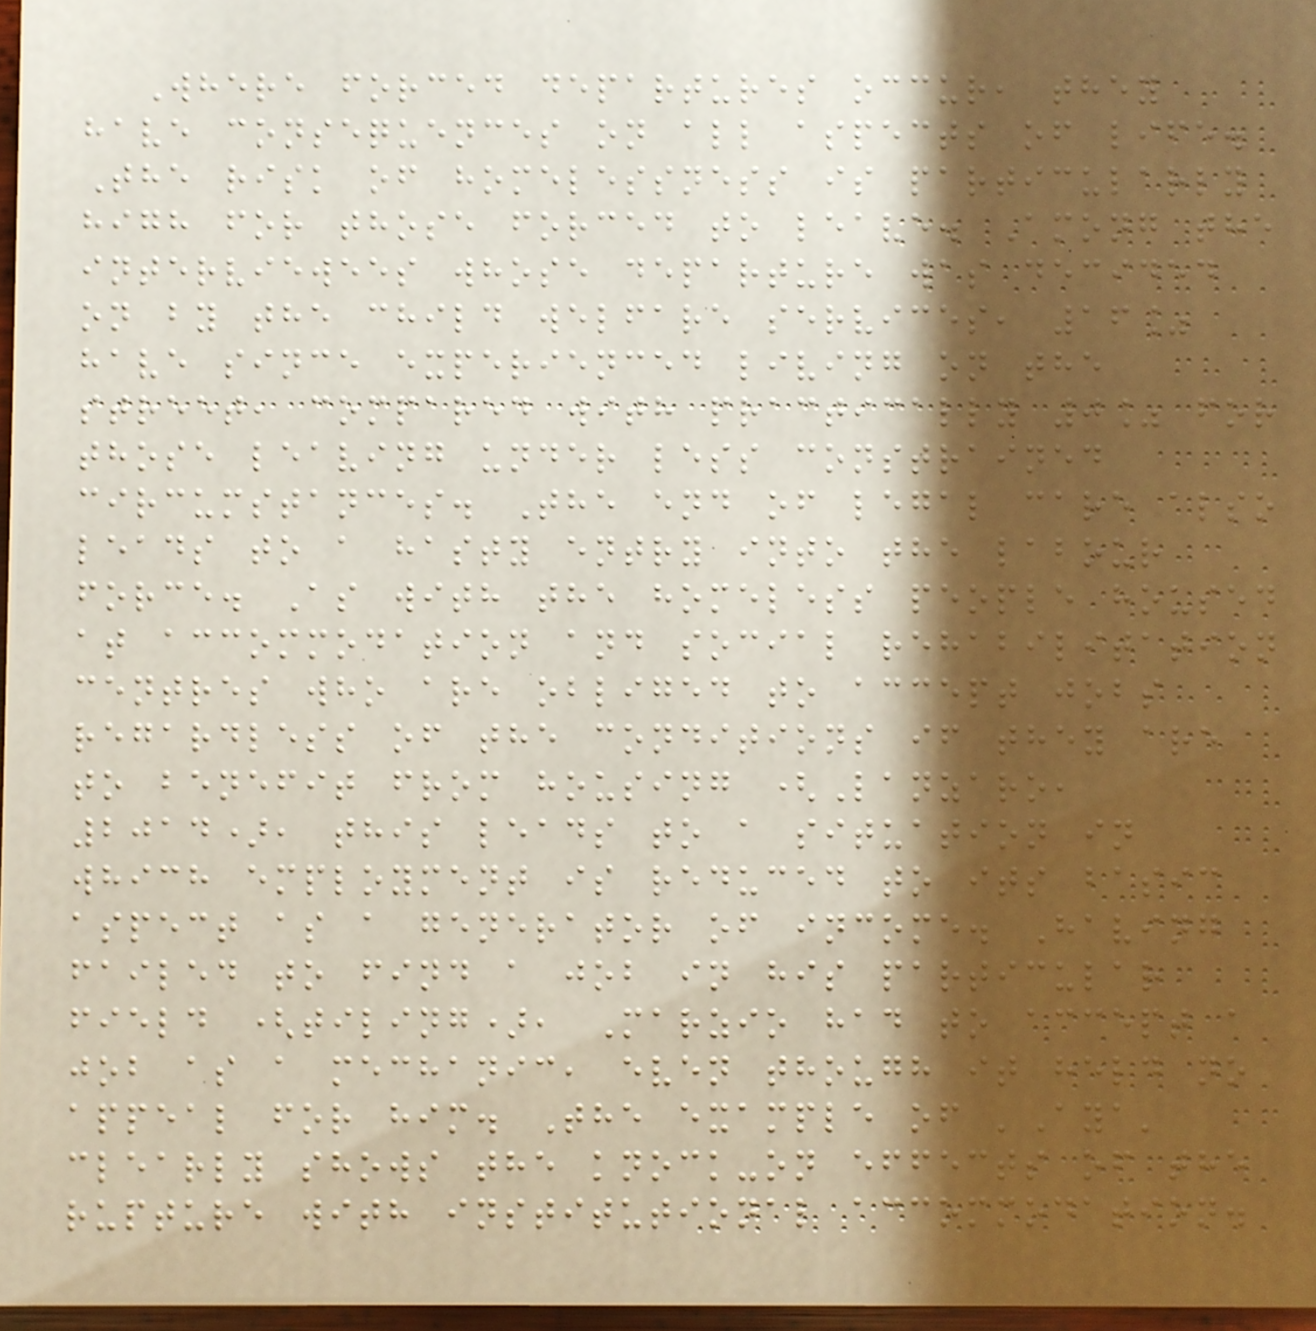Where forced departures occur, they
have consequences on all aspects of life.
The risk of homelessness is particularly
high for those forced to leave. Among the
interviewees whose departure was decided
on by the child welfare services, 16%
have since experienced living on the
street, compared with practically 0% for
those leaving under less constrained
circumstances. The end of legal care also
leads to a hasty entry into the labour
force. As with the homeless people housed
at accommodation and social rehabilitation
centres who are obliged to accept jobs
regardless of the conditions if they are
to benefit from housing (Lanzaro,
2014), this leads to a situation in
which employment is reduced to its basic
aspect as a generator of income. Having
failed to find a job in his particular
field (tiling), Marzio had to accept a
job as a mechanic, even though it held no
appeal for him. The example of 'Aya'
clearly shows the knock-on effects of the
rupture with institutional accommodation.
